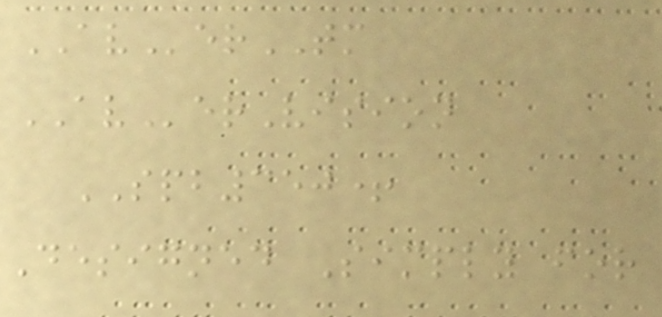AVerTM
AVerVision
SPB350+
Designed Simply for
